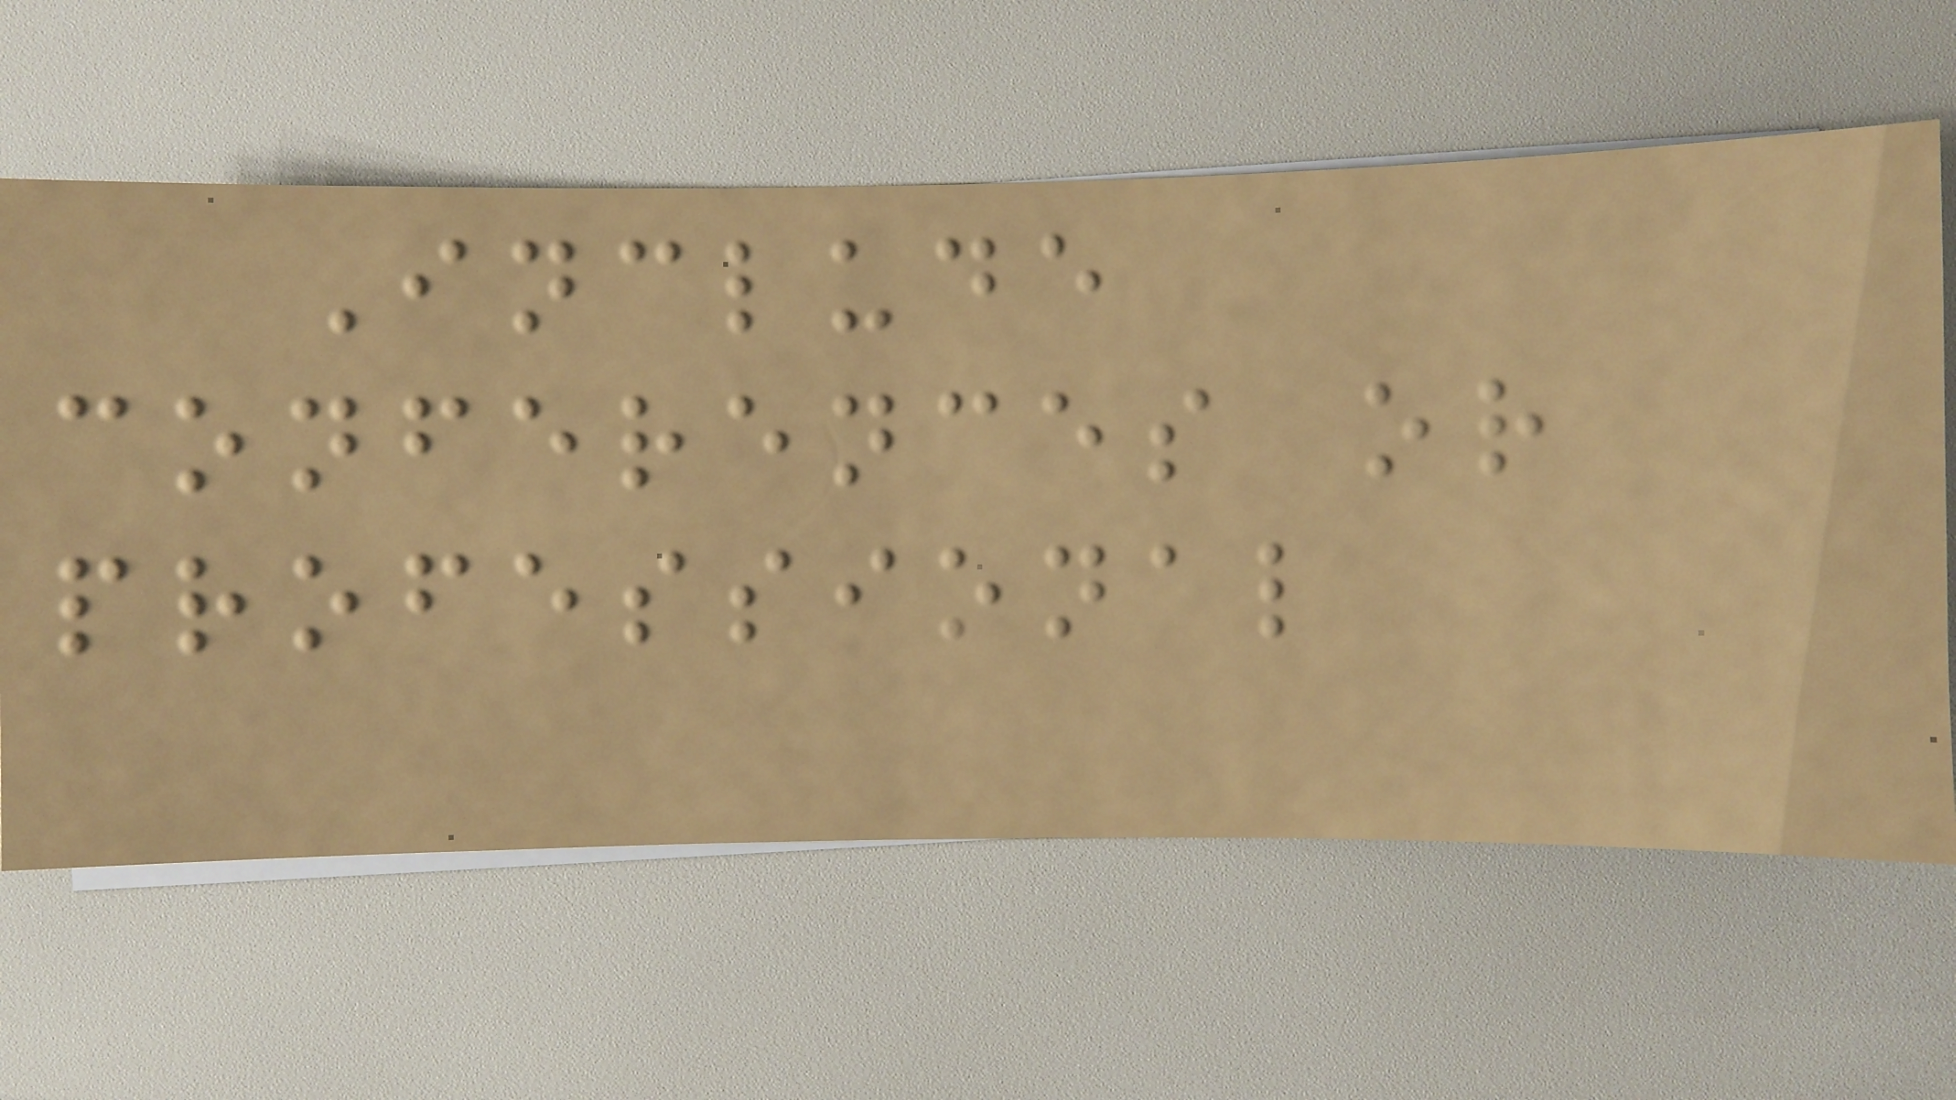Include
conferences or
professional
